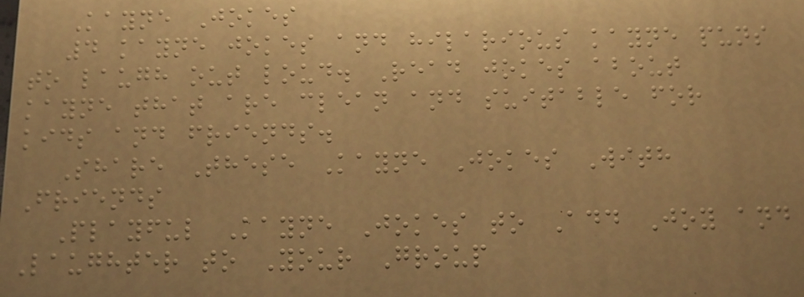Kayne Jokes
4 kayne jokes and hilarious kayne puns
to laugh out loud. Read jokes about
kayne that are clean and suitable for
kids and friends.
Share These Kayne Jokes With
Friends
Playful Kayne Jokes to Add Joy and
Laughter to Your Group
